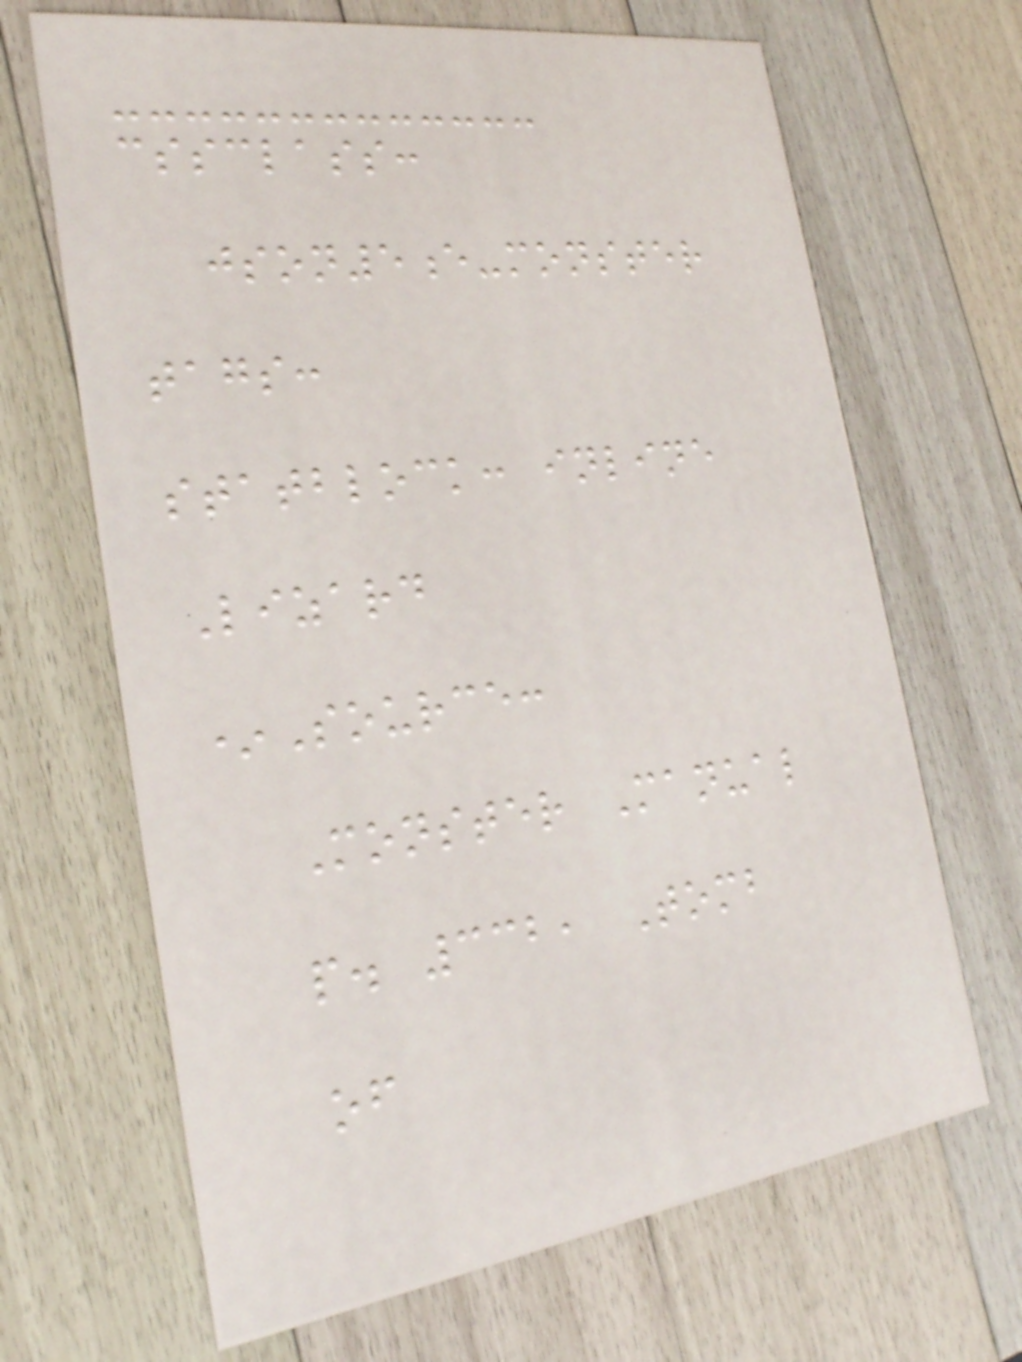cssclass:
json5e-monster
tags:
statblock: inline
Lizard
*Source:
Monster Manual
p. 332, Tomb
of
